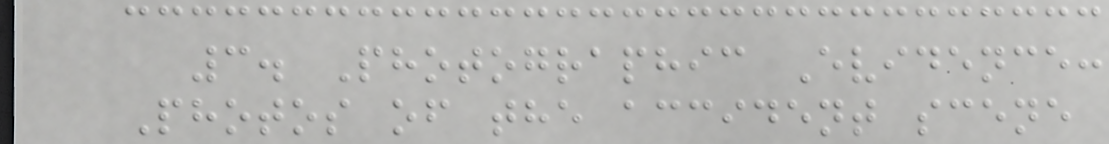3. Photographic Evidence:
Photos of the accident scene
